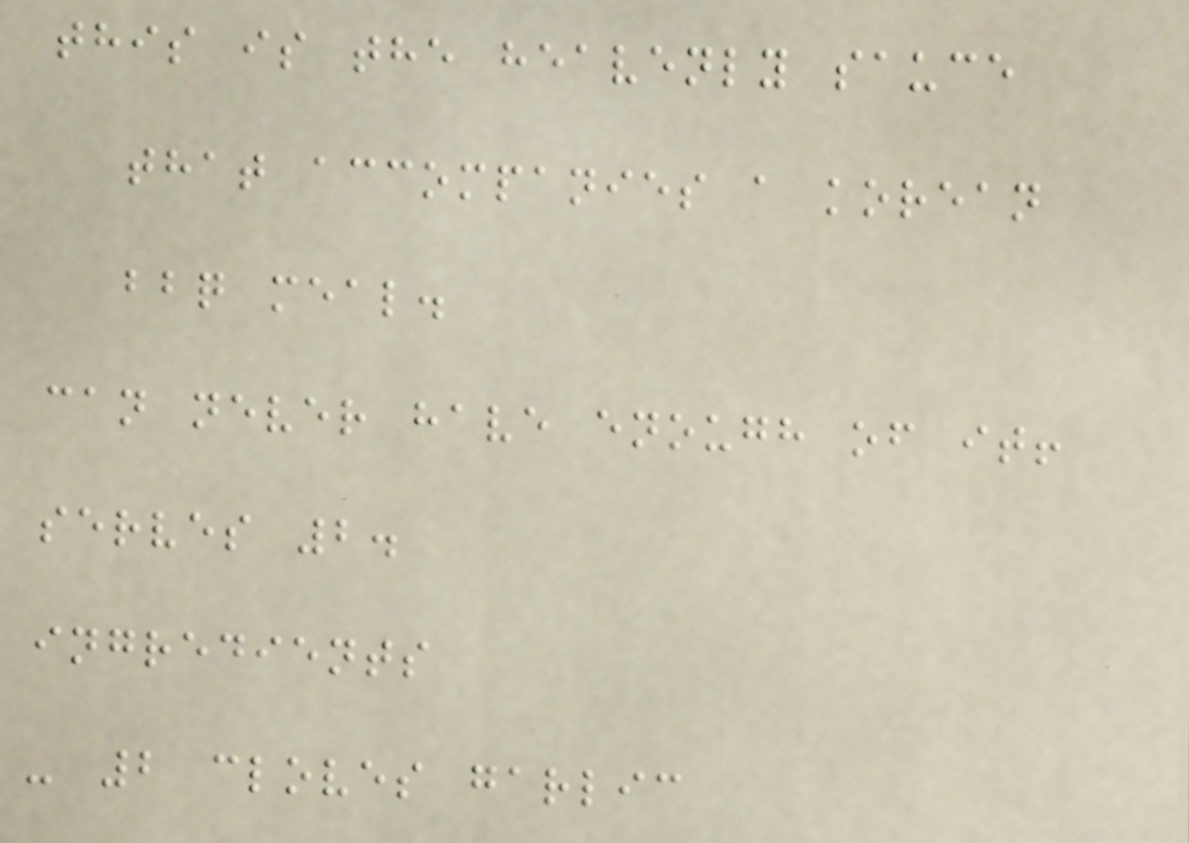this is the heavenly sauce
that accompanies a korean
bbq meal.
can never have enough of it!
serves 2.
ingredients
- 2 cloves garlic
